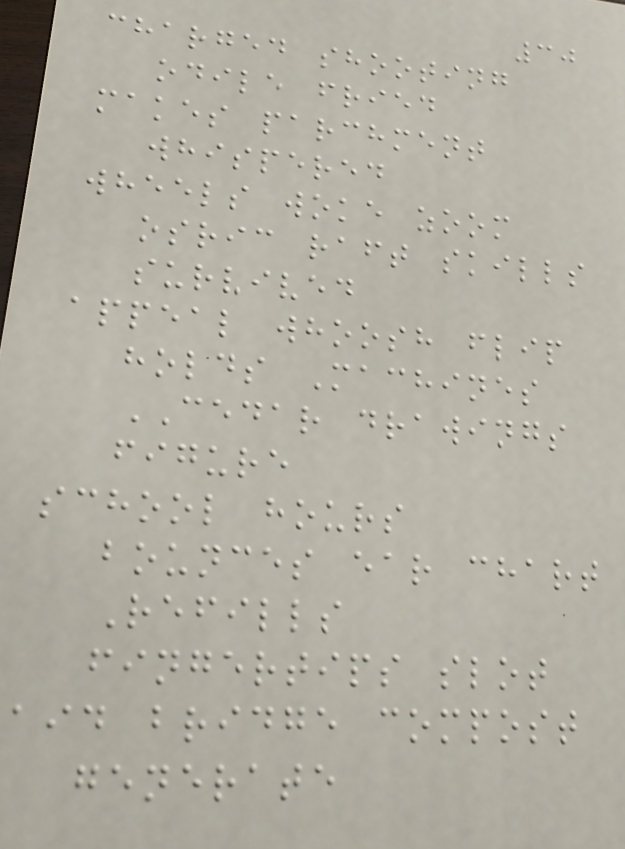30
charged shooting
odile fried
makes parchment
whispered
wheels woke zoom
osric raft skills
survived
appeal whoosh flip
holds Machines
CEDAR drawings
figure
school hours
bounces ear chart
Refills
fingertips slot
aid bridge compost
generate
